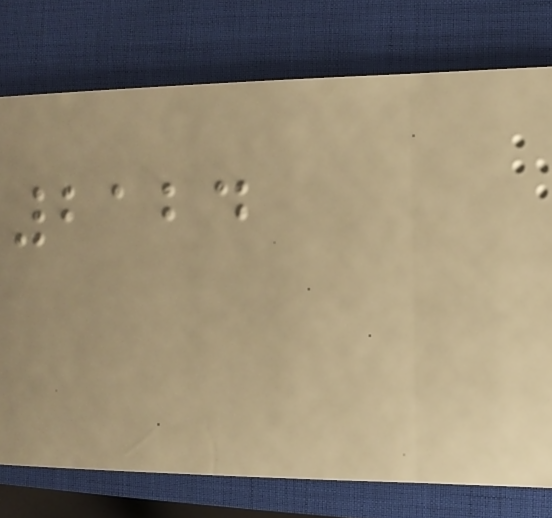2124
